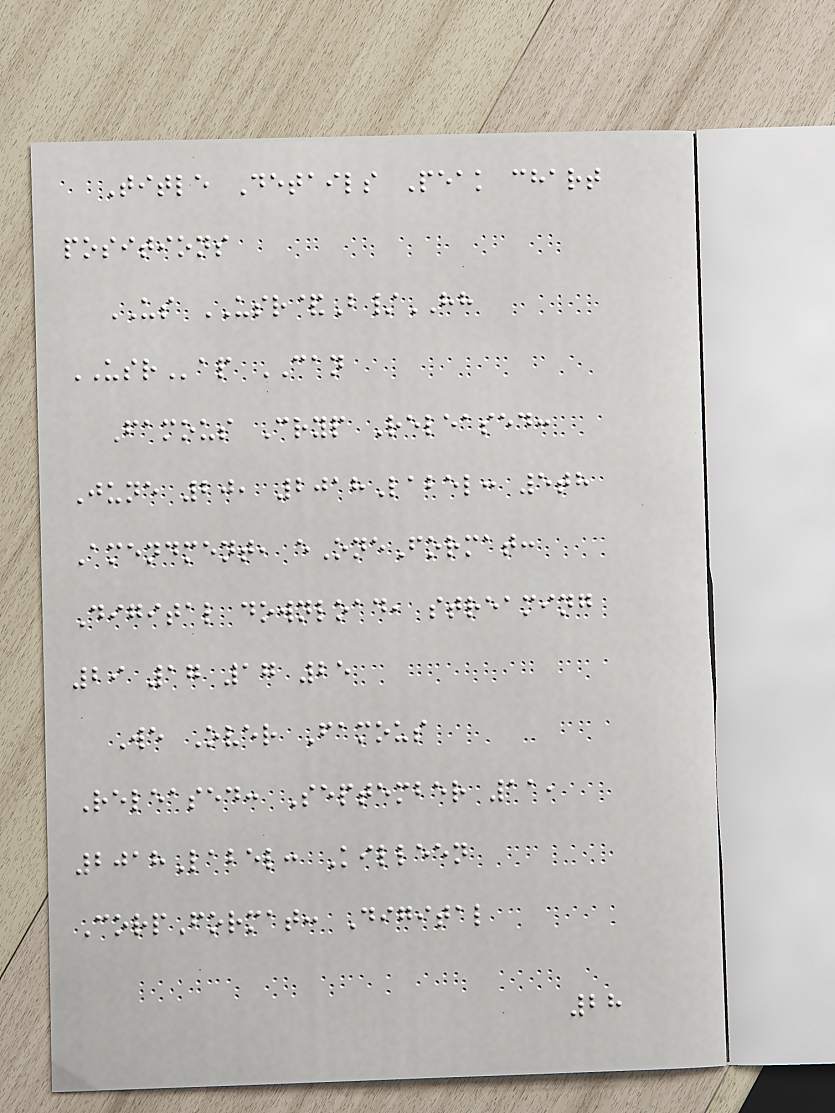Title Details Peak chart
positions
US USR&B/HH
USRap CAN
Famous Cryp Released:
June 20, 2018Label: 5th
Amendment, eOneFormat:
Digital download, streaming
29 17 17 25
We Over Famous
Released: September 11,
2018Label: Killeen
CorpFormat: Digital
28
